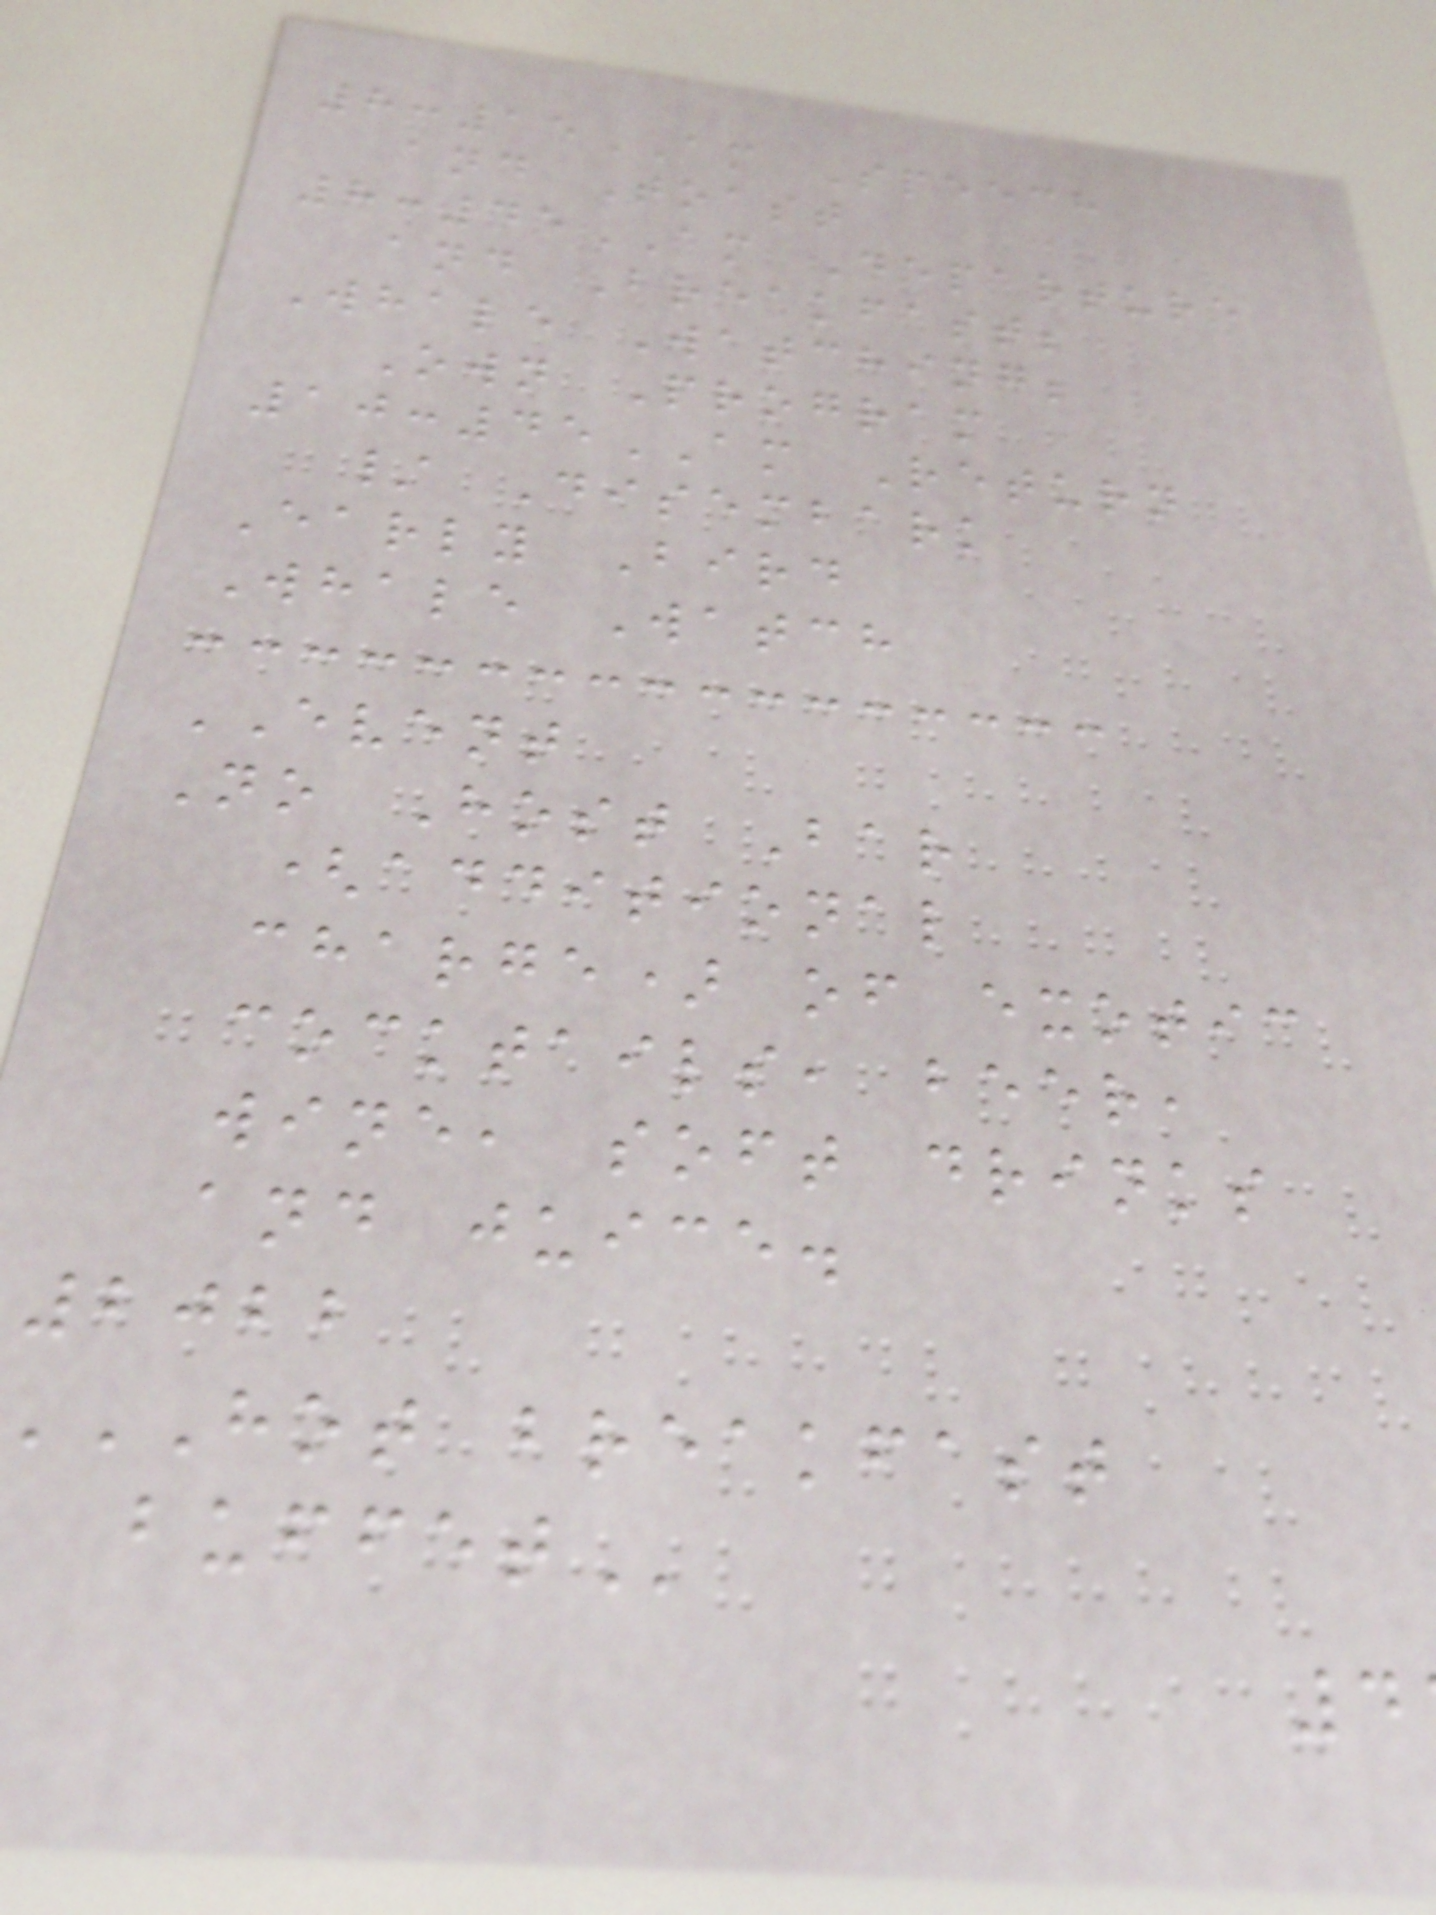8:15AM Speech
and Toast
8:45AM Departure
and Breakfast;
Whale Watching;
Own Program
10:45AM Return
/ Disembark
Early Bird
Whale Watch
EVENT
No Host Bar
(additional
charge) of exotic
cocktails, beer,
wine, soft drinks
and juice.
2022
HOT breakfast
